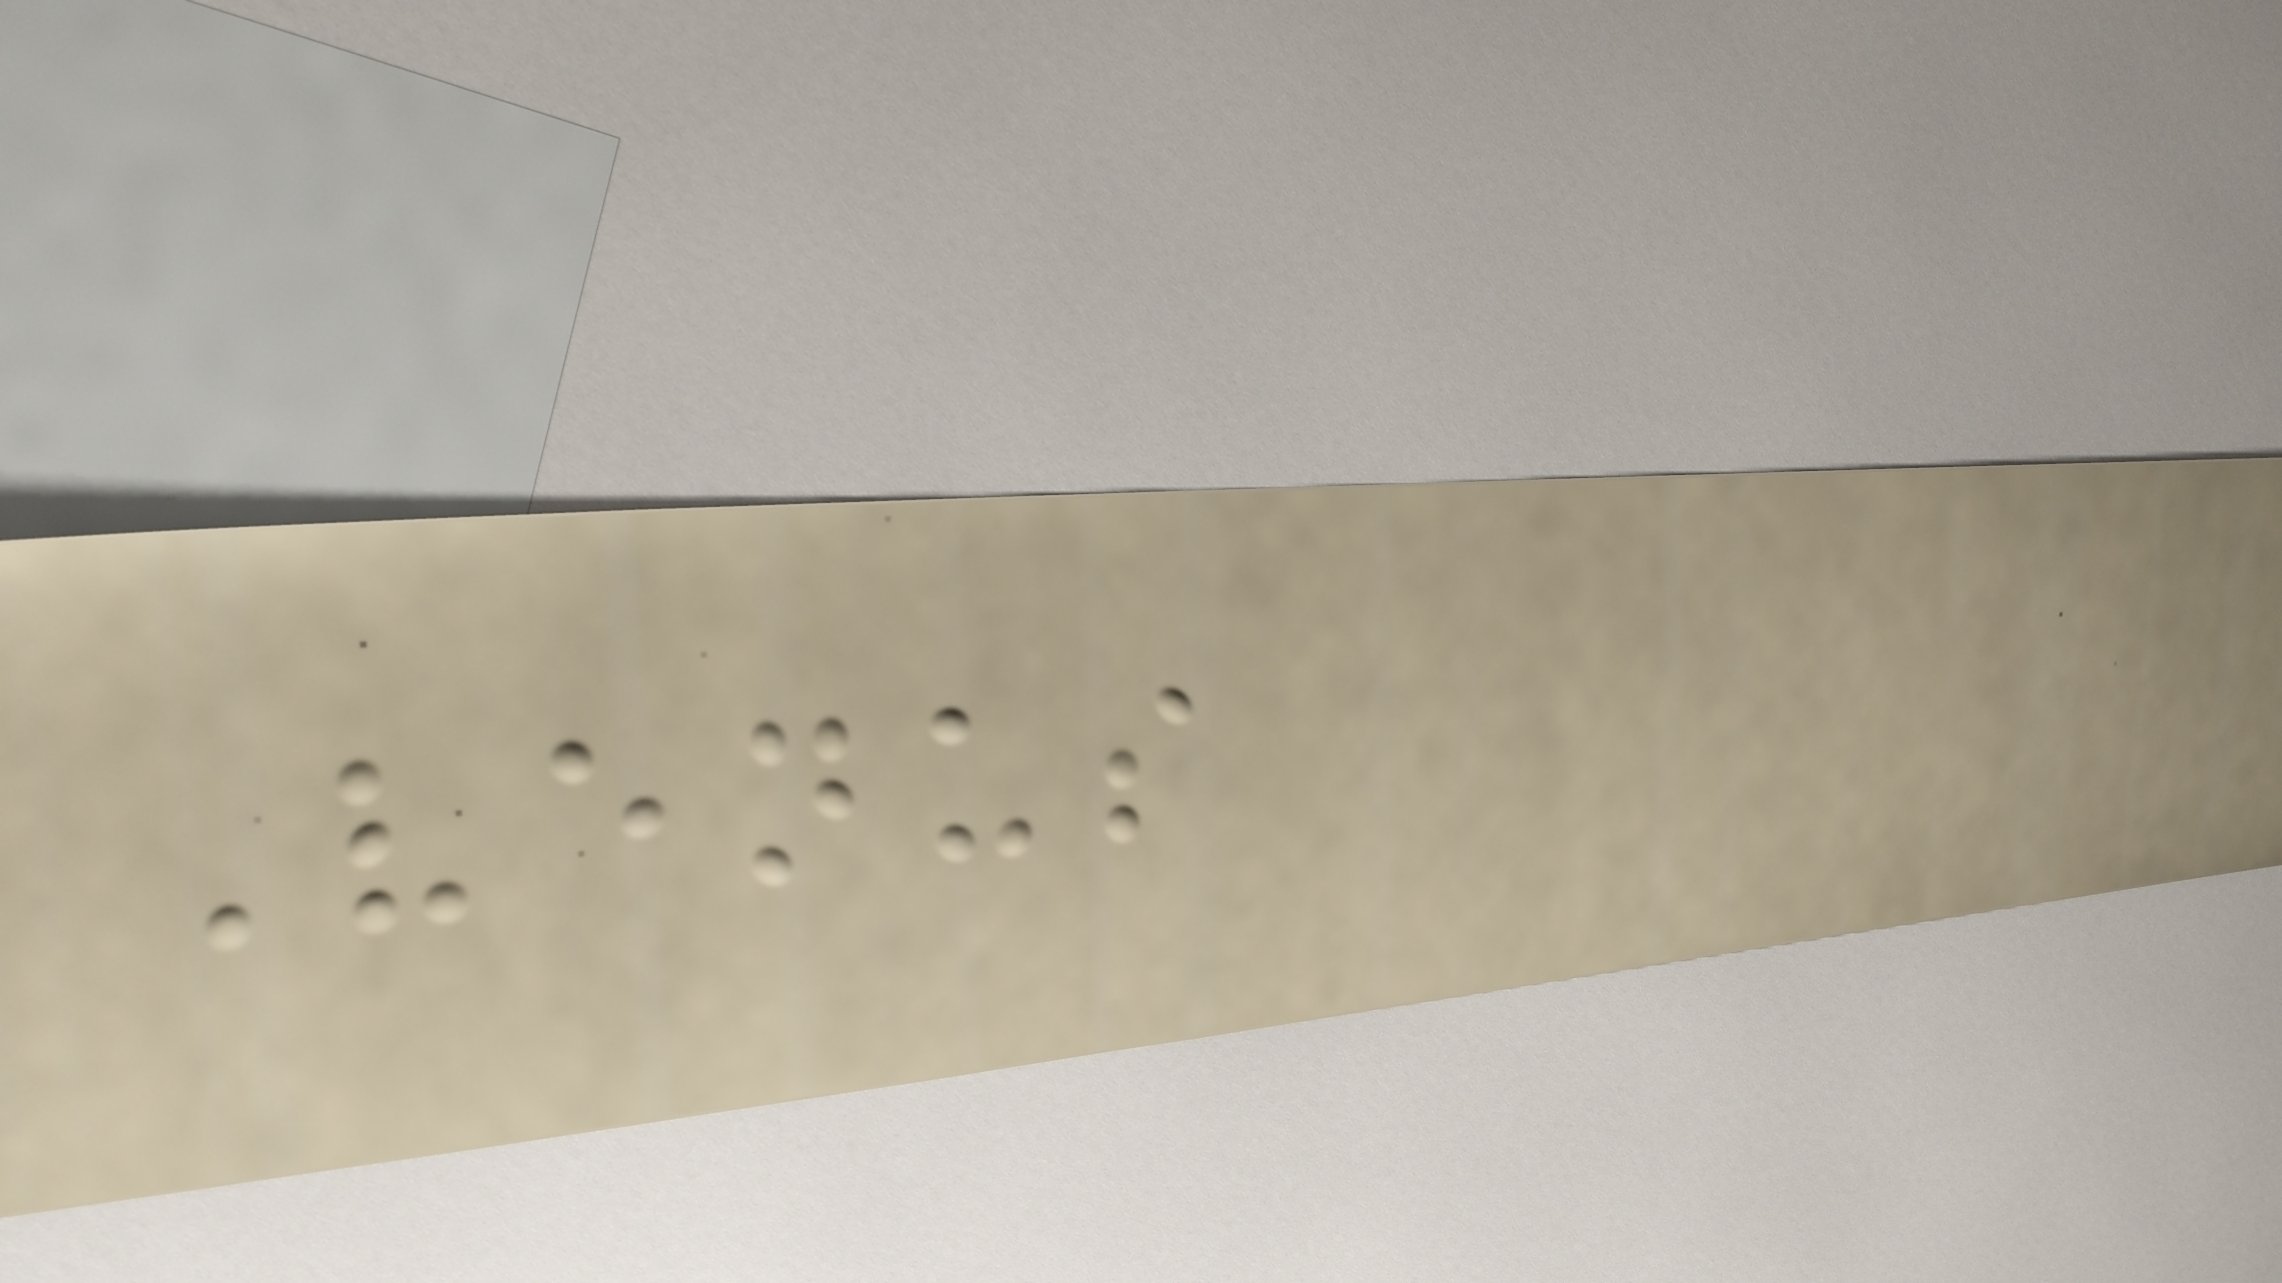Venus
